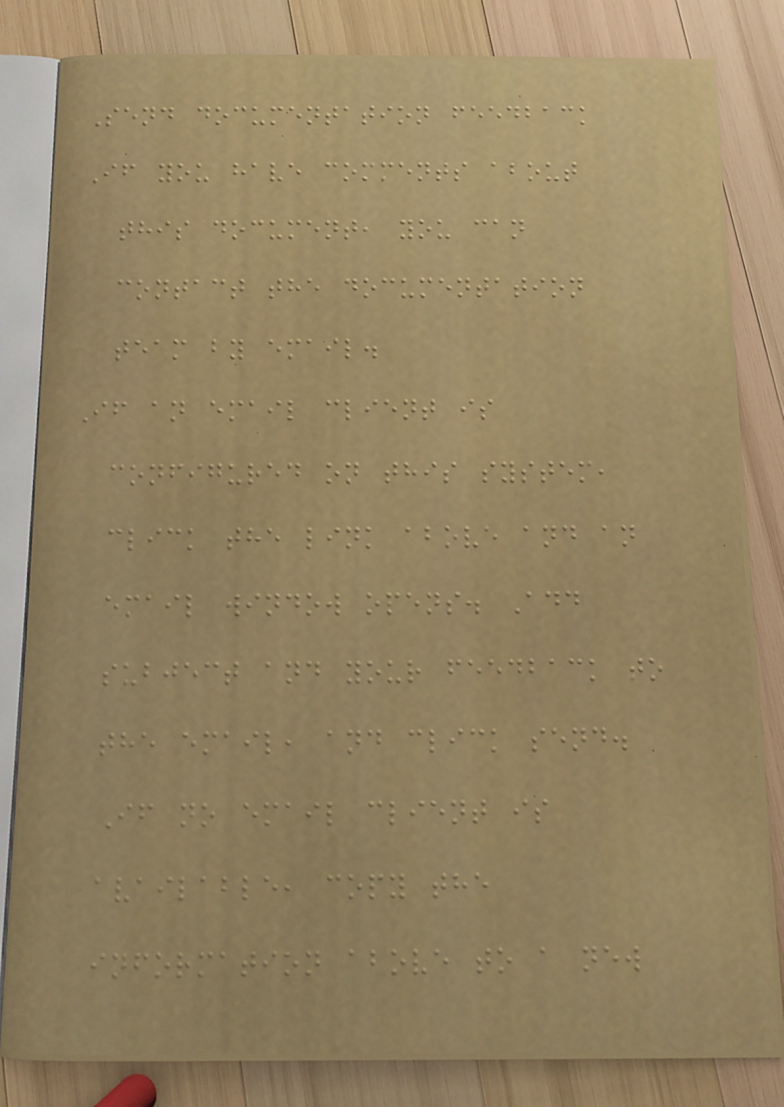Send documentation feedback
If you have comments about
this document, you can
contact the documentation
team by email.
If an email client is
configured on this system,
click the link above and an
email window opens. Add
subject and your feedback to
the email, and click send.
If no email client is
available, copy the
information above to a new
